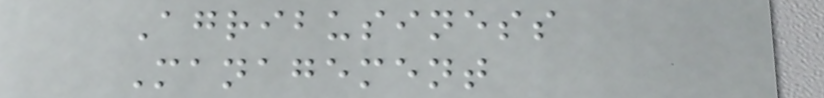Agribusiness
Management
